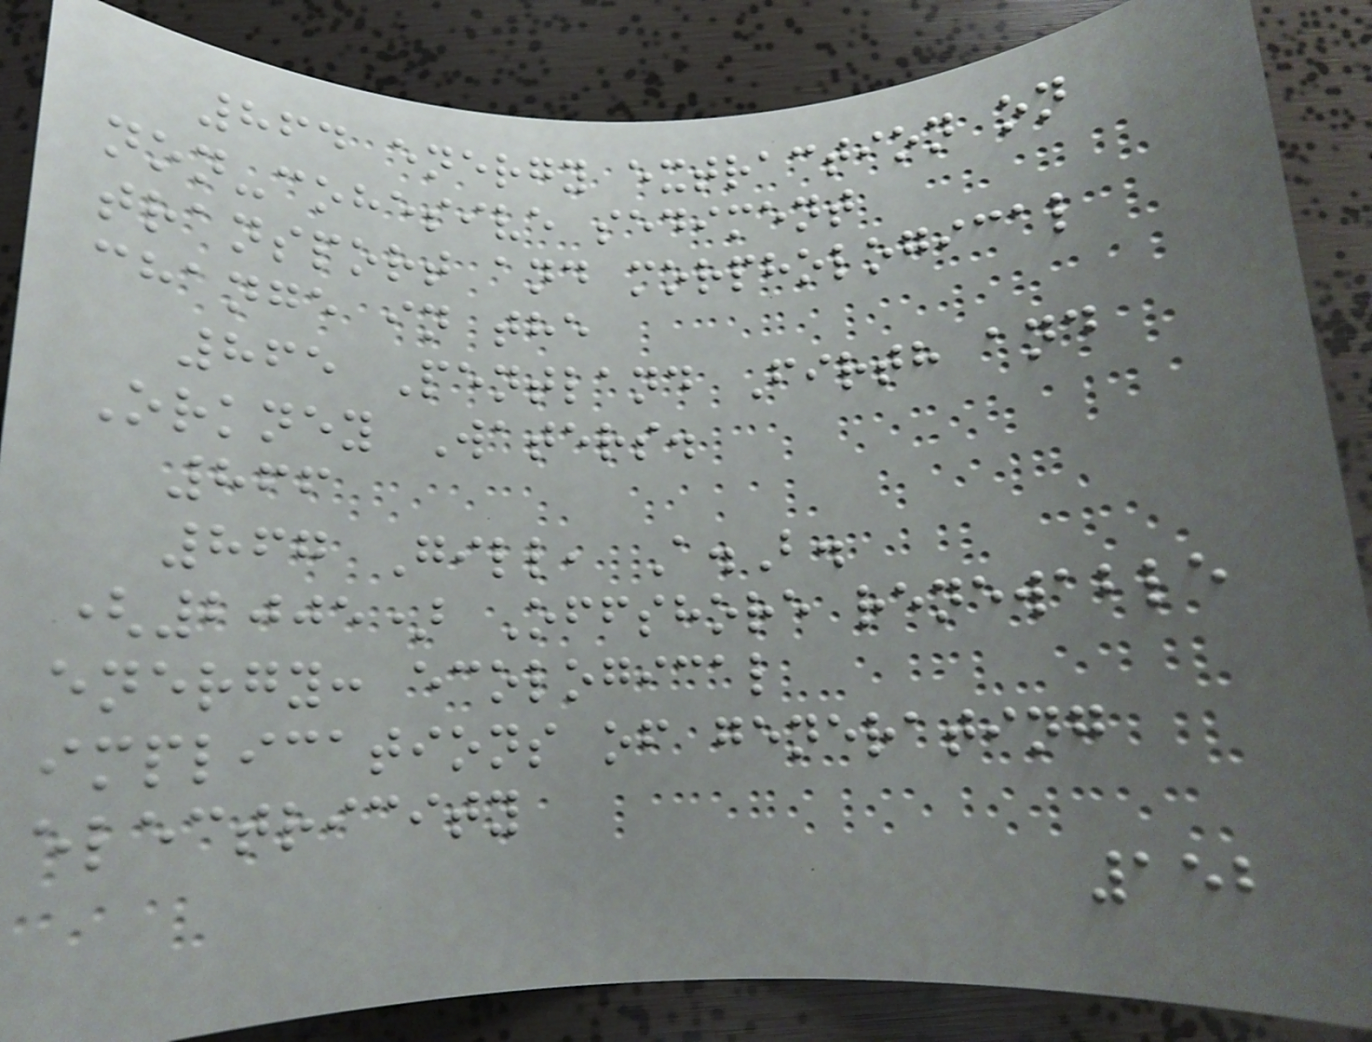864 energy extraction on
non-cohesive sediment
transport and morphological
change in the
865 Pentland Firth and
Orkney Waters.
866
867 Gill, A.B.
(2005) Offshore renewable
energy: ecological
implications of generating
electricity
152
